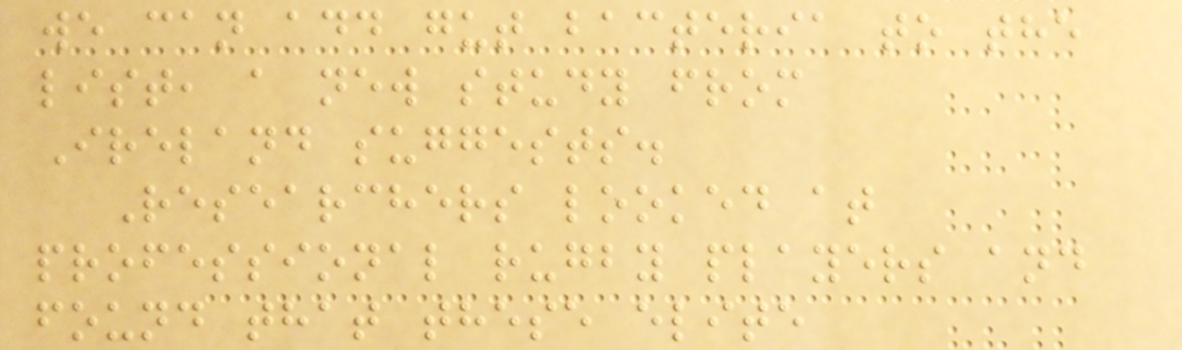we can add gut bacteria to the
list, a new study from
Ireland suggests.
Researchers looked at
professional rugby players and
found that these elite
